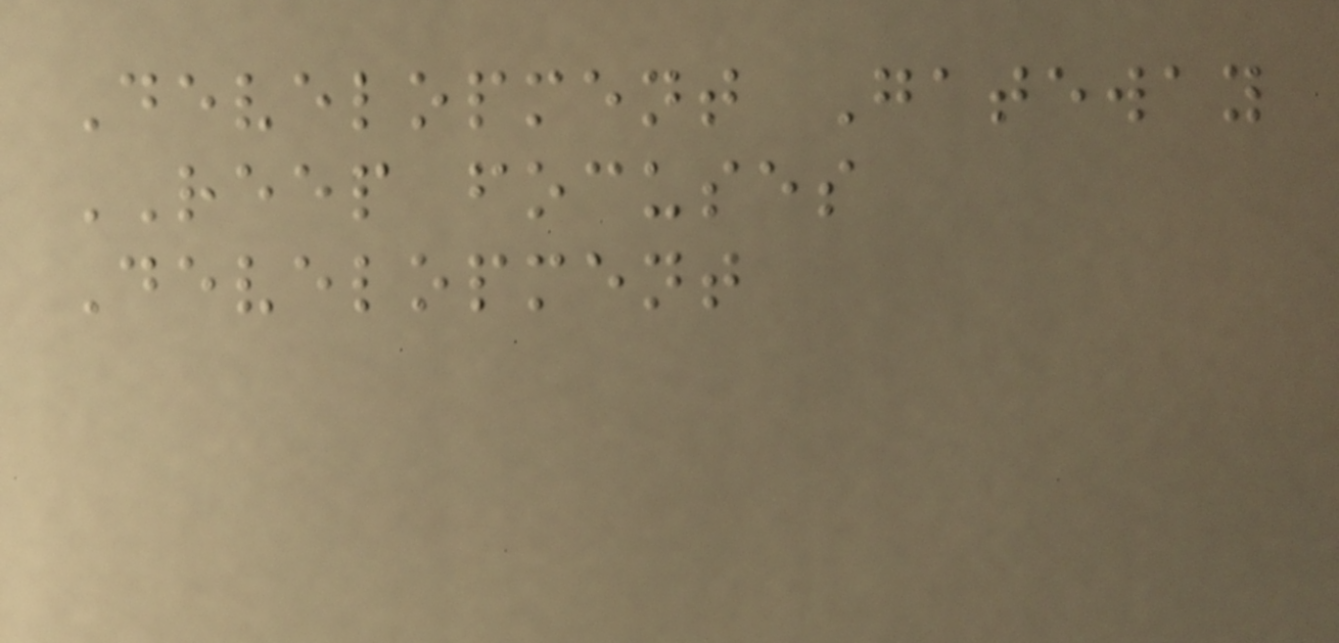Development Gateway
REEP focuses
Development
